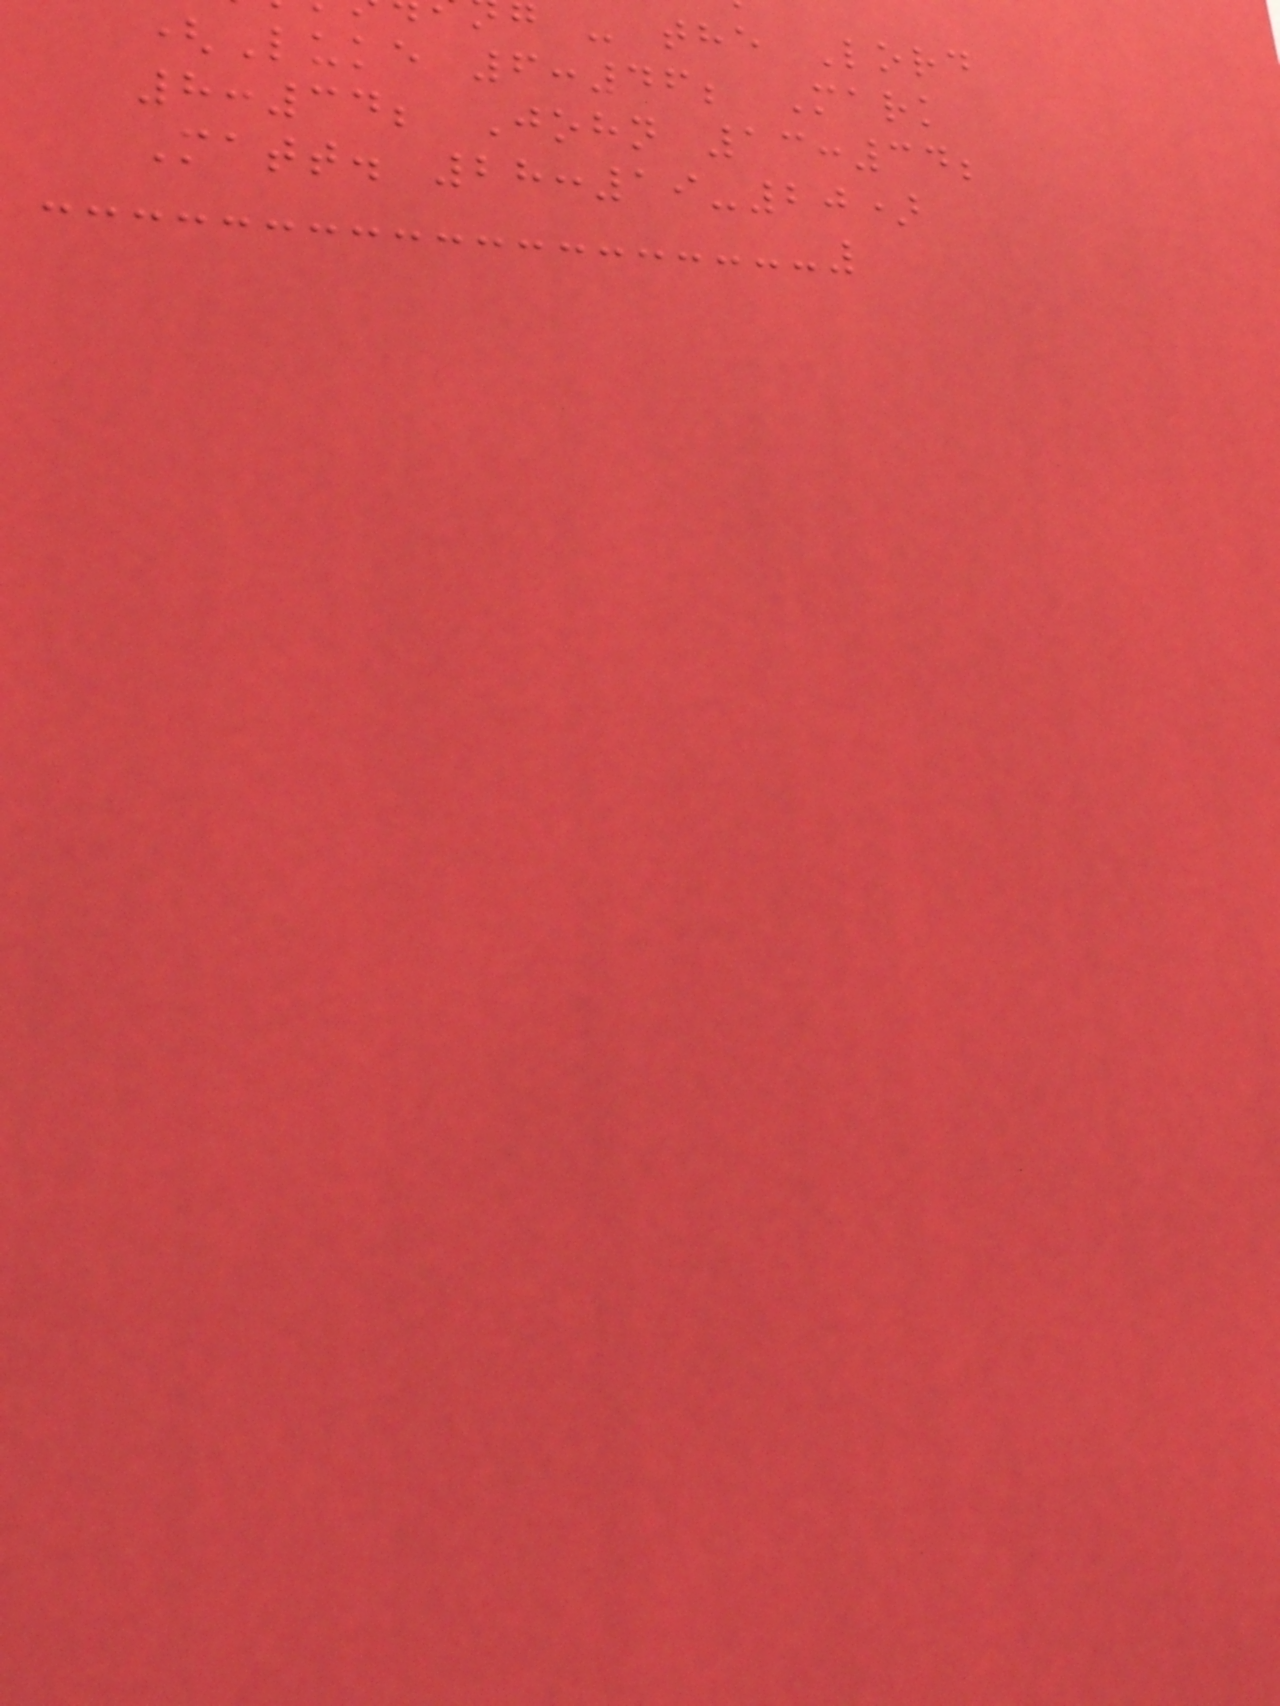- the Lord
(Luke 6:46; Mark
8:34; John 13:34;
Matt. 28:19-20)
